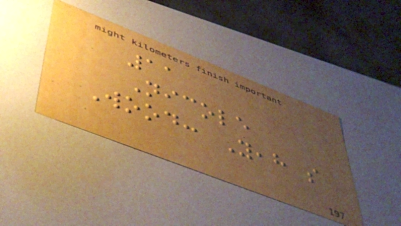11
Nicole
Wood: Yeah so
